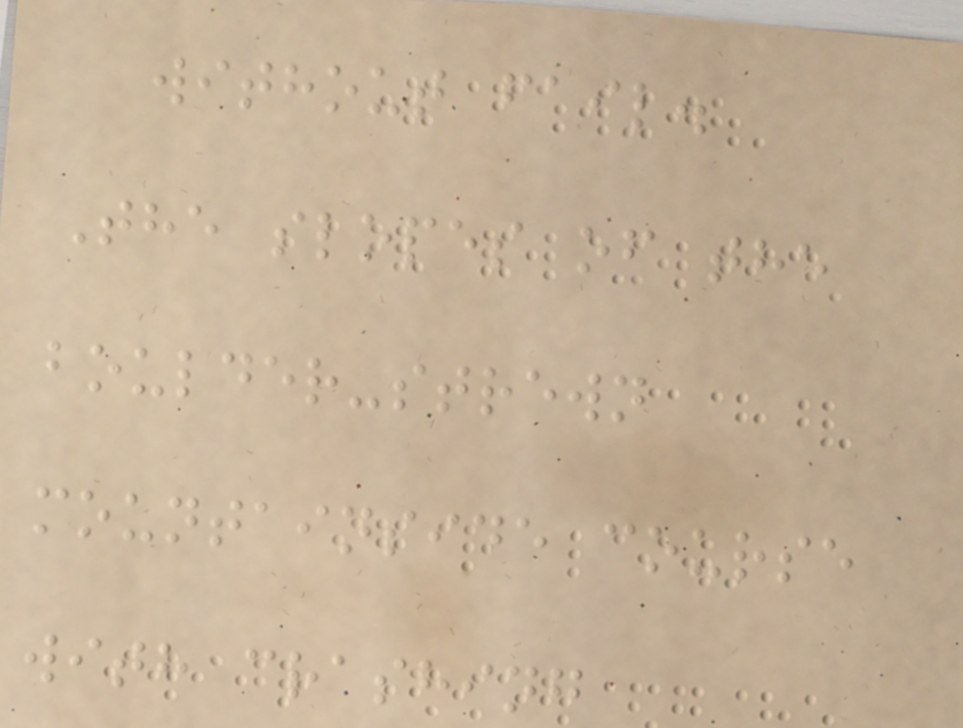without fail.
The slopes of the
boulder-strewn
mountainside course
with crashing
